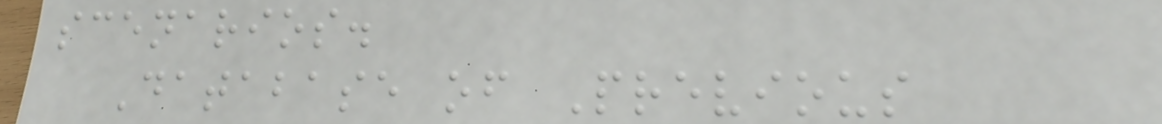scenarios.
Database of Previous
